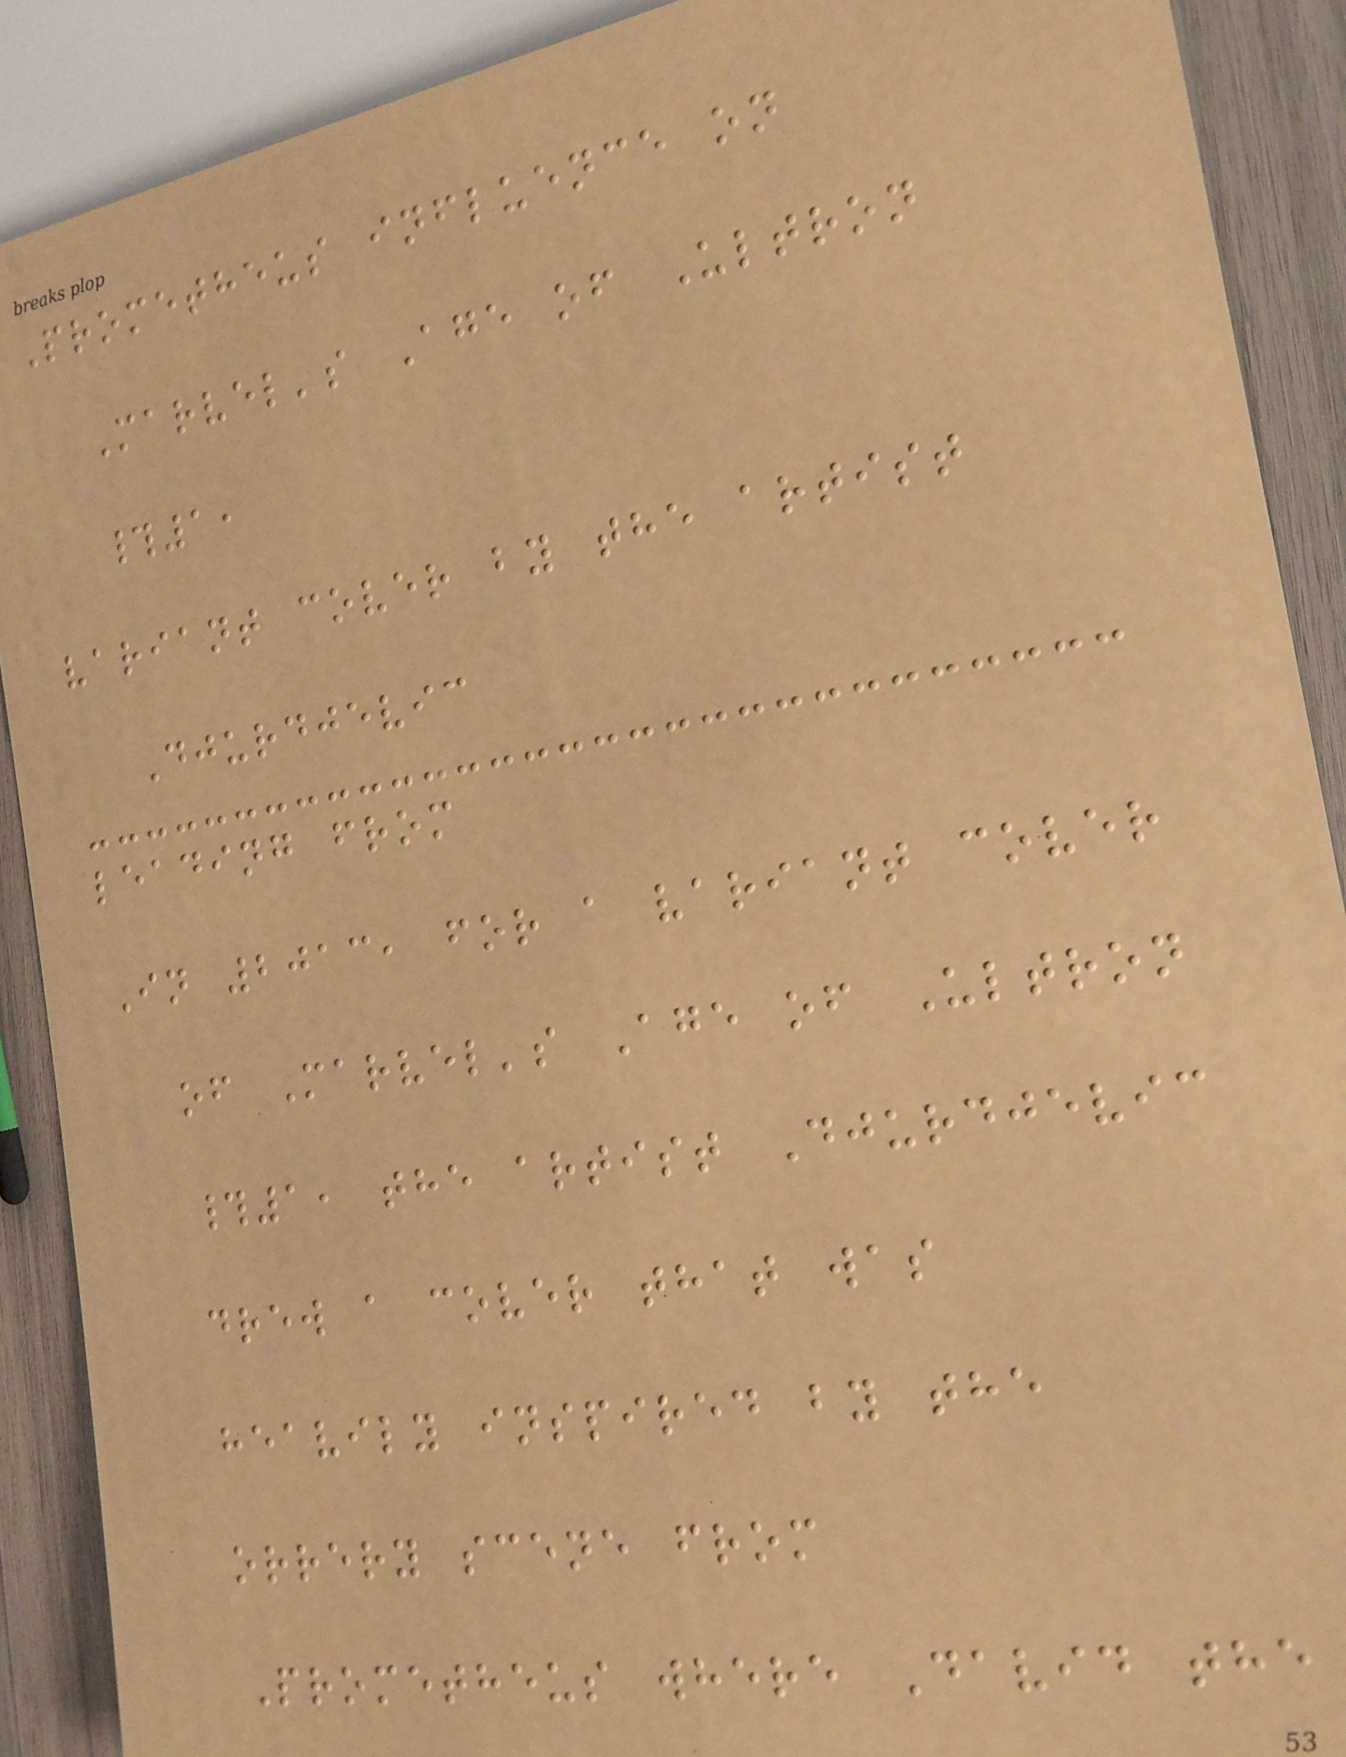Prometheus influence on
Marvel's Age of Ultron
#1,
variant cover by the artist
Djurdjevic
leading from
In 2013, for a variant cover
of Marvel's Age of Ultron
#1, the artist Djurdjevic
drew a cover that was
heavily inspired by the
orrery scene from
Prometheus where David the
